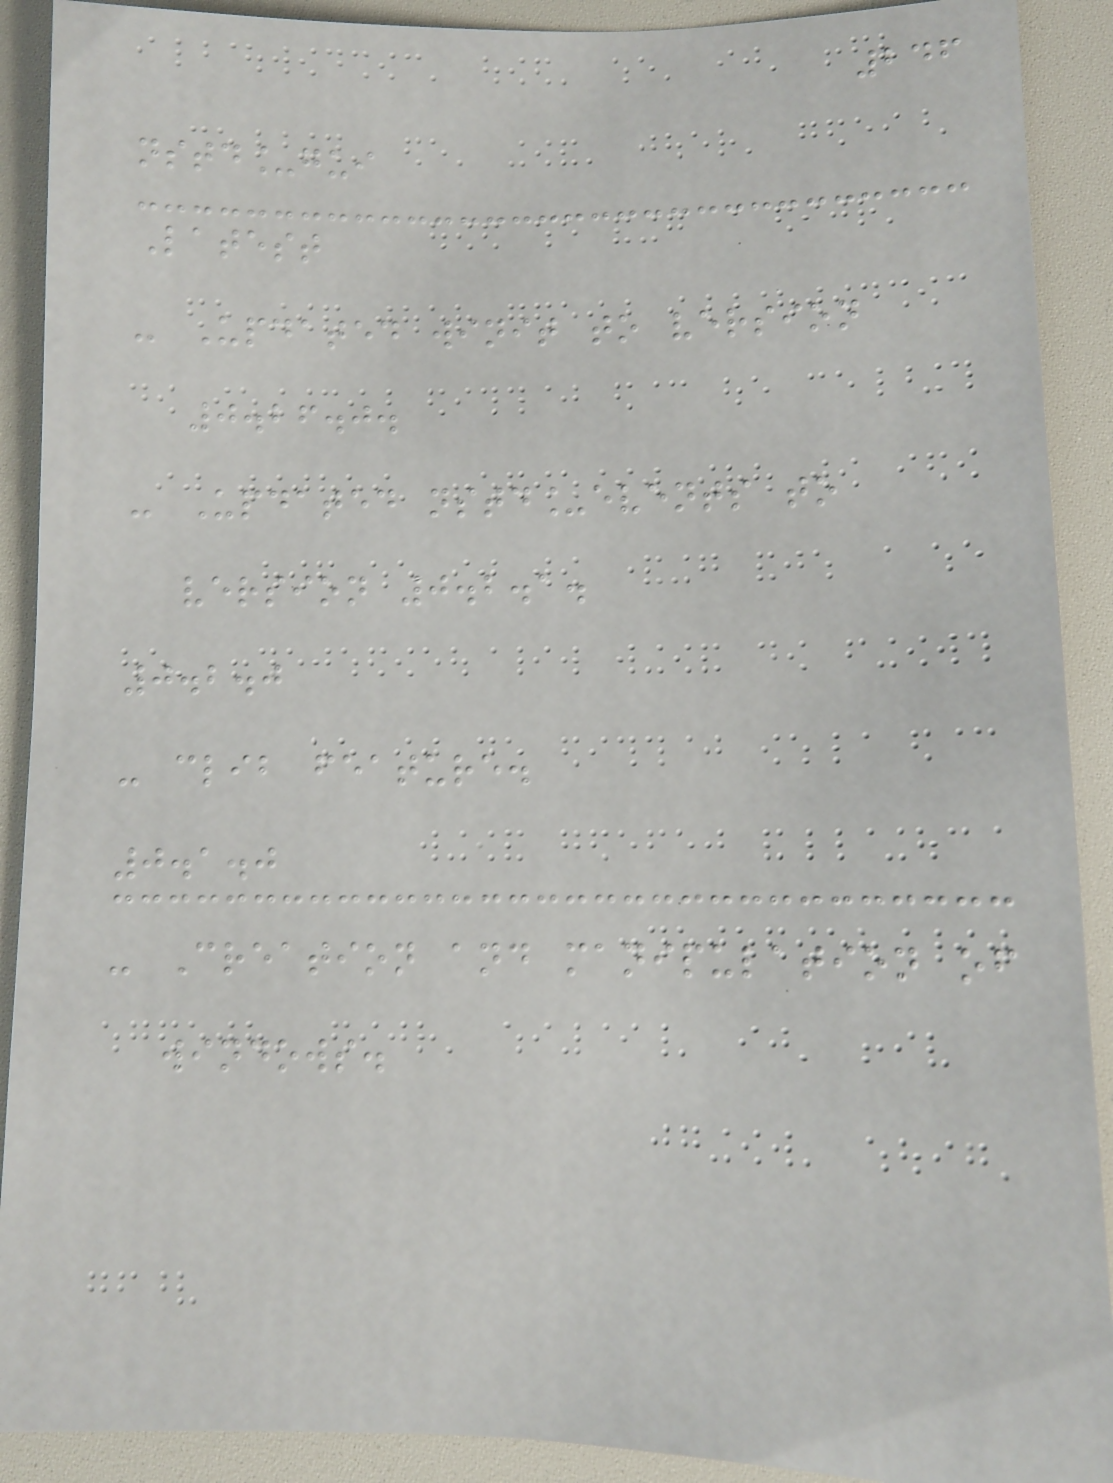246
nstd_gui
Latest
- Updated winit to version
0.26.0.
- Updated nstd_events to
version 0.2.1.
0.2.0
- clib feature.
0.1.0
- Creation and manipulation of
windows.
